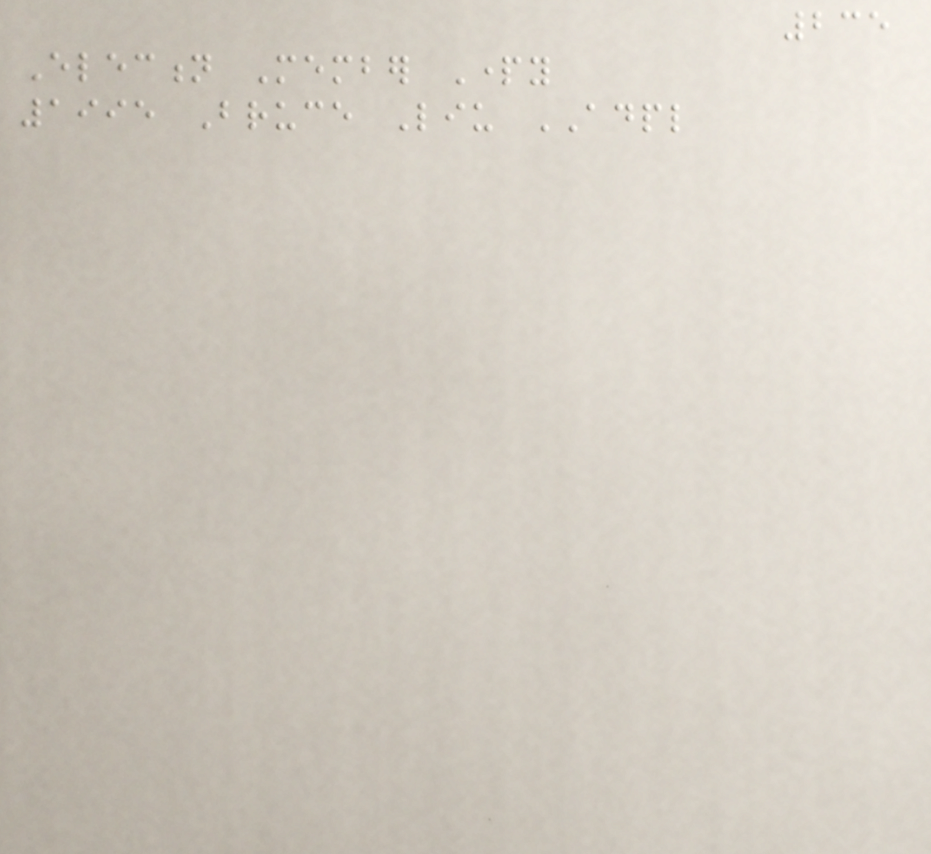235
Election Member Party
1995 Bruce Liu ADPL
